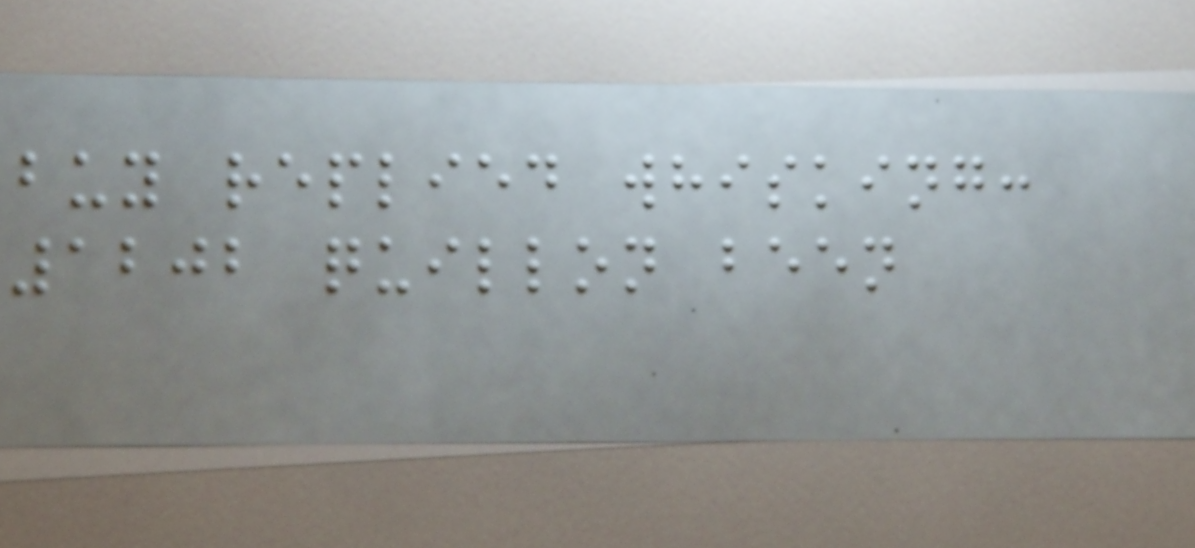buy replied whisking:
1202 quillon been
